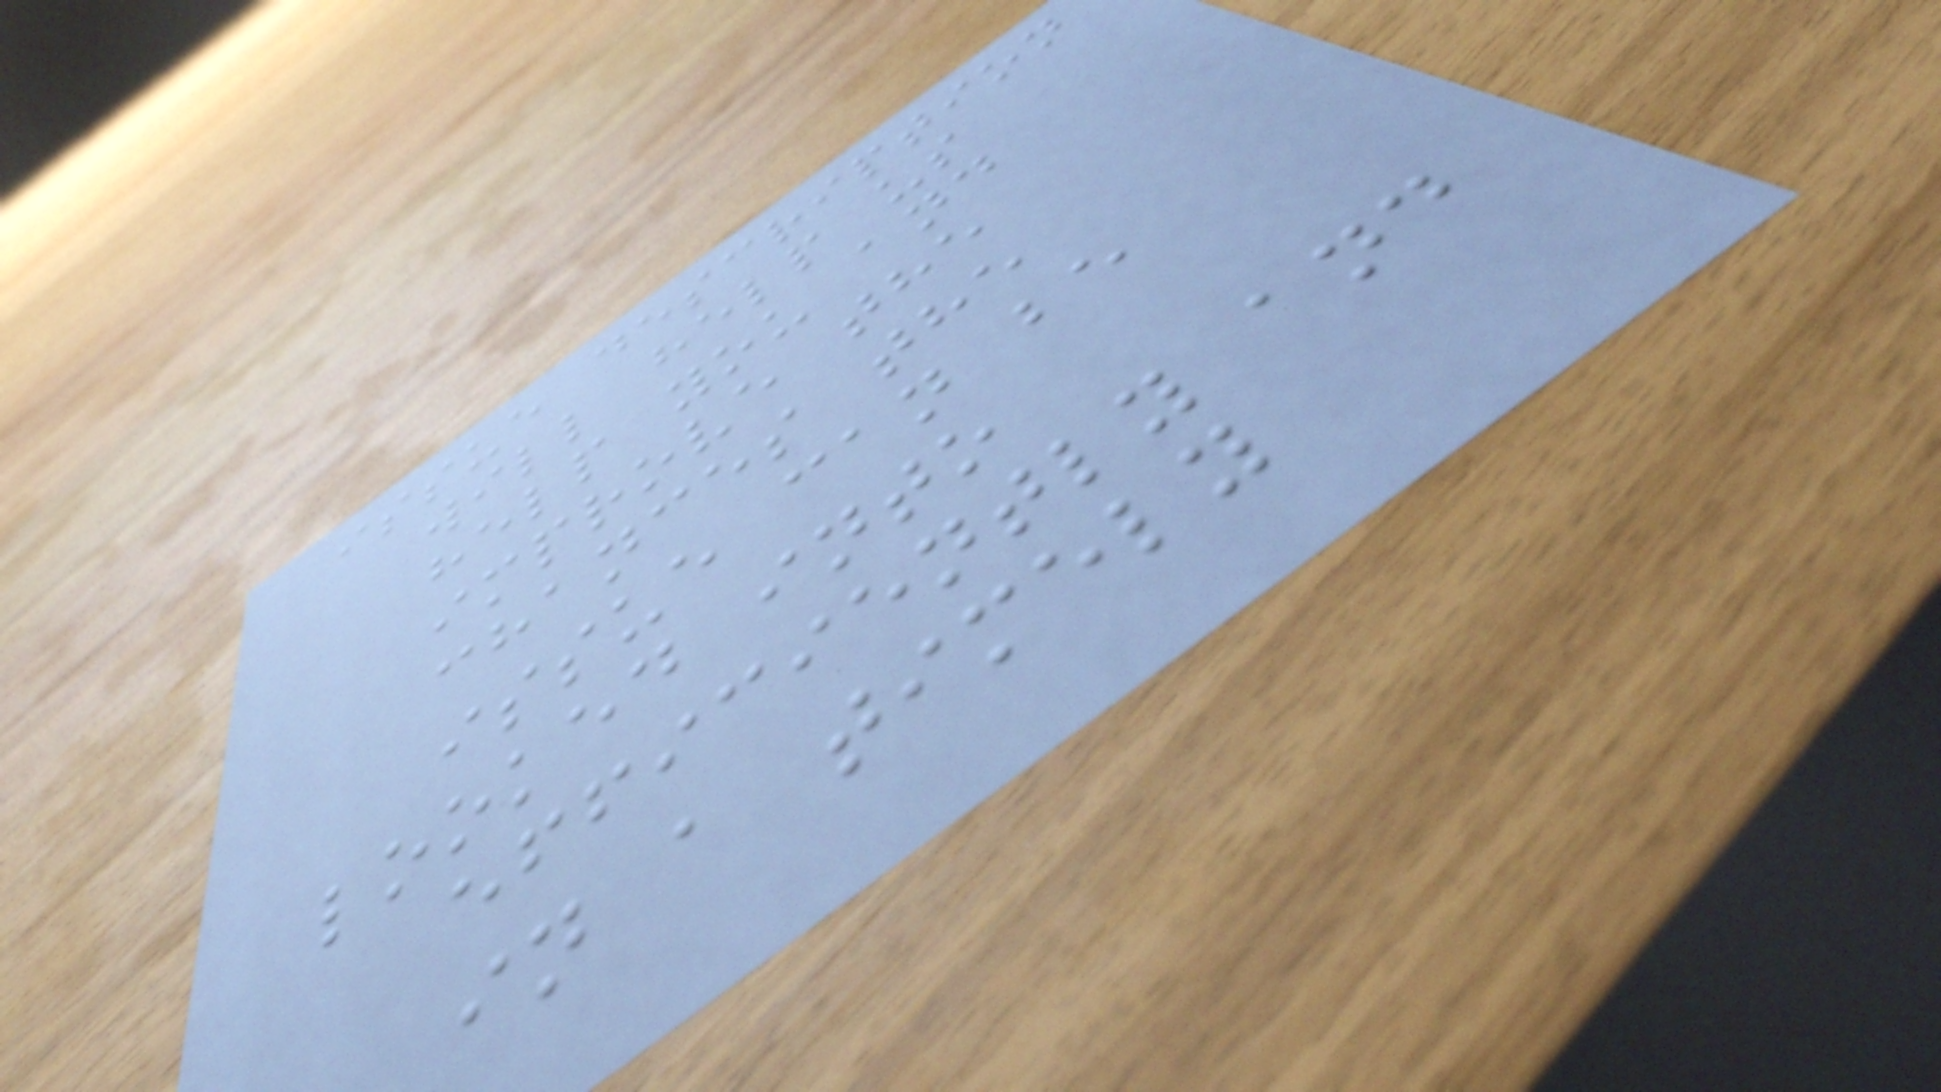issue description
will help us
help you and
improve the
chances the
issue can be
looked into
efficiently and
in a timely
